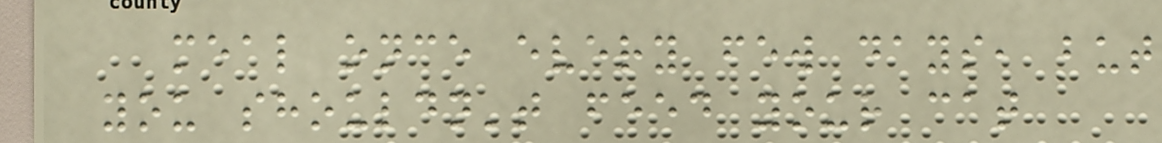meal once every few days, but
you shouldn't feed your cat
